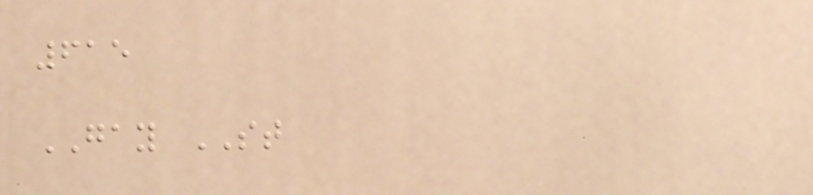615
GAY ST
